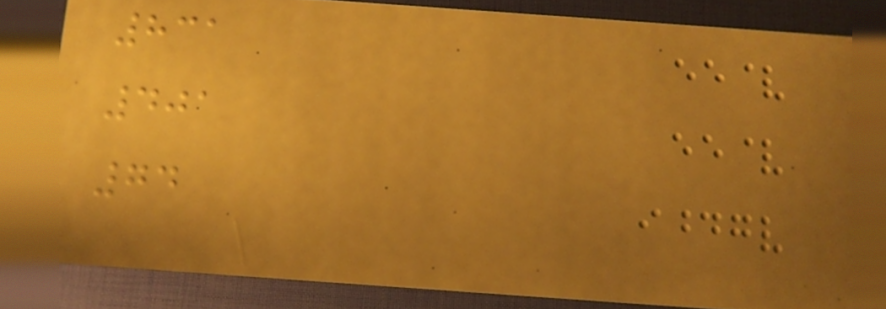831
401
74
